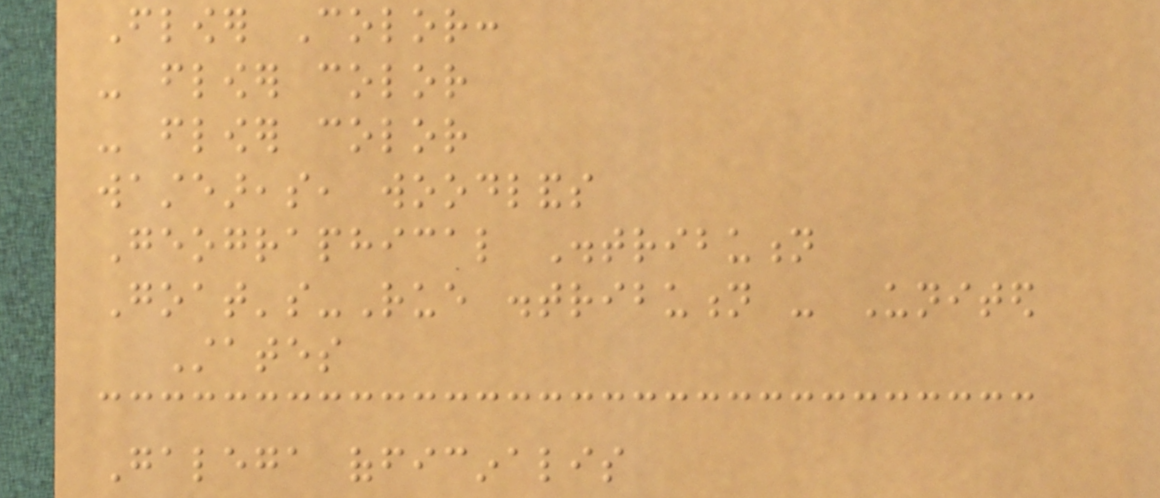Flower Color:
- flower color
- flower color
wasteareas, woodlands
Geographical Distribution
Goat's-Rue distribution - United
States
Galega officinalis
